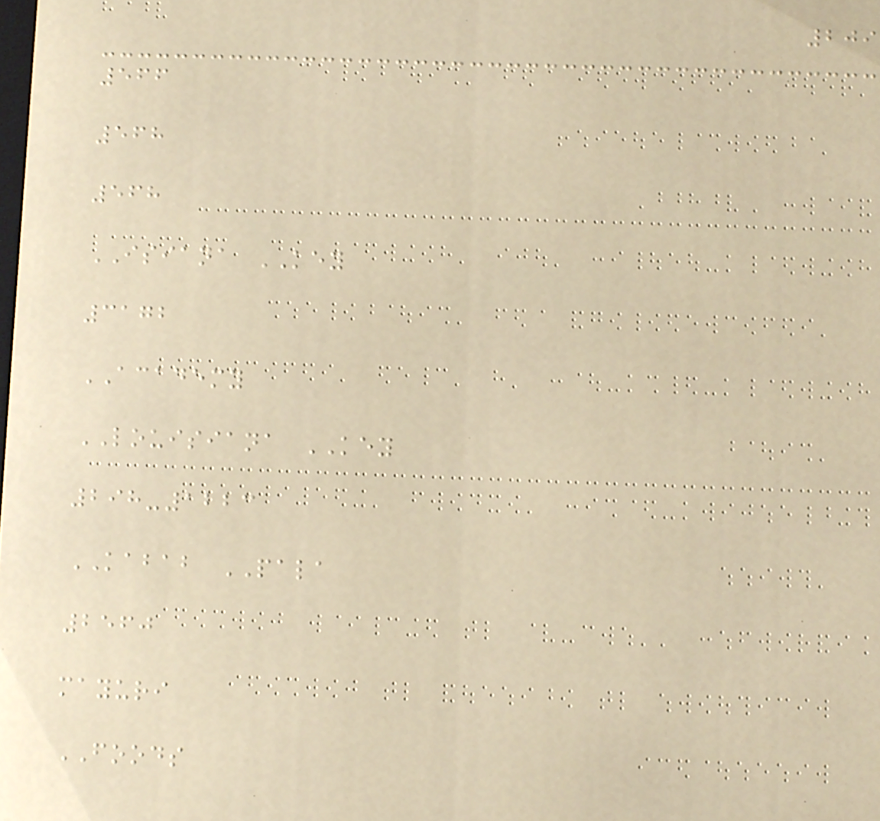209
566
568
568
ISIANA KEY
3172
ACADEMY
LOUISIANA KEY
298-1223
KABAB PALA
2560
mayuri
FOODS
